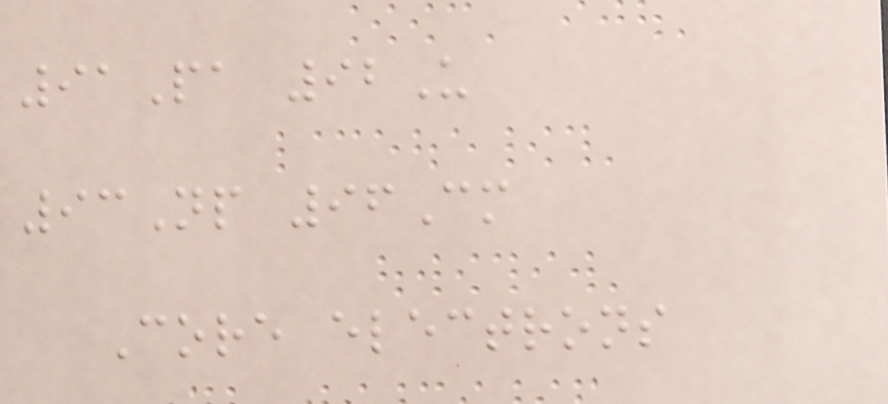91Pa 92U
93Np 96Cm
Core electrons
